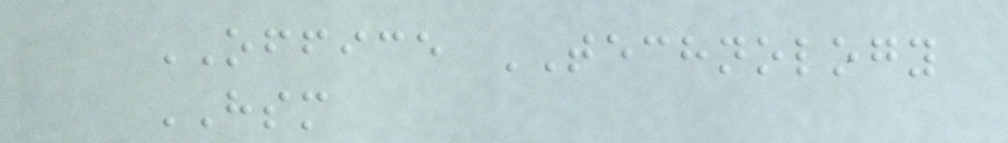OFFICE TECHNOLOGY
HSM
